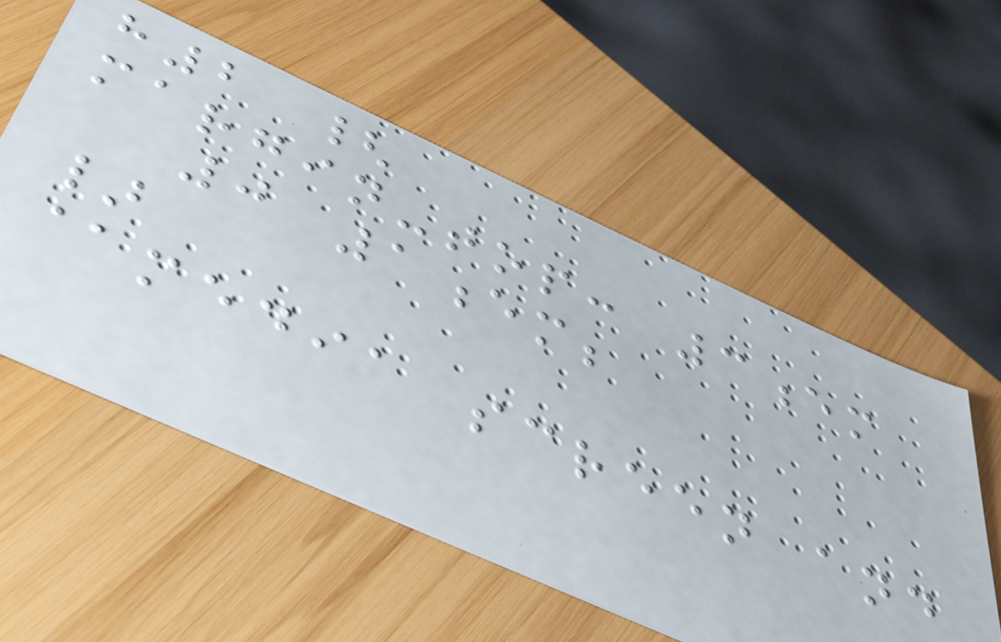h2 {
margin-top: 3em
0 1em;
}
@media screen and
